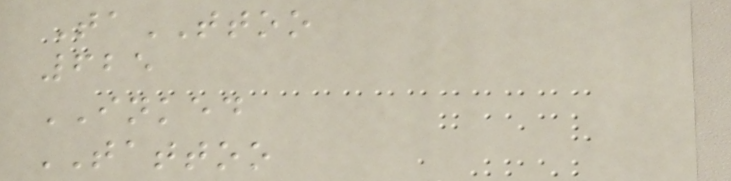TaTTOO
625
INKED
TATTOO
